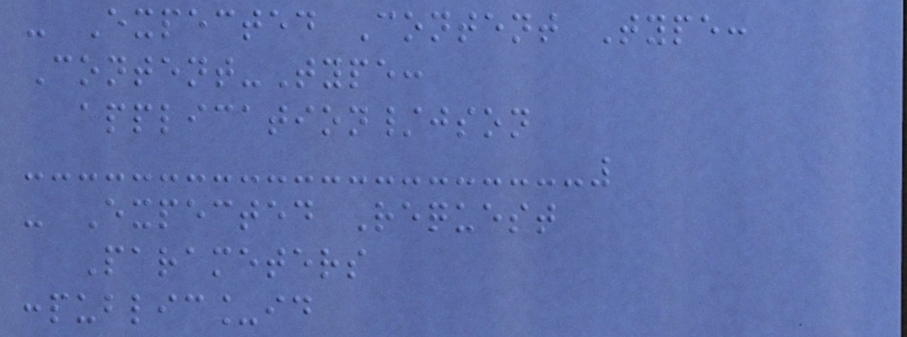- Expected Content Type:
Content-Type:
application/json
- Expected Request
Parameters
:public_id
